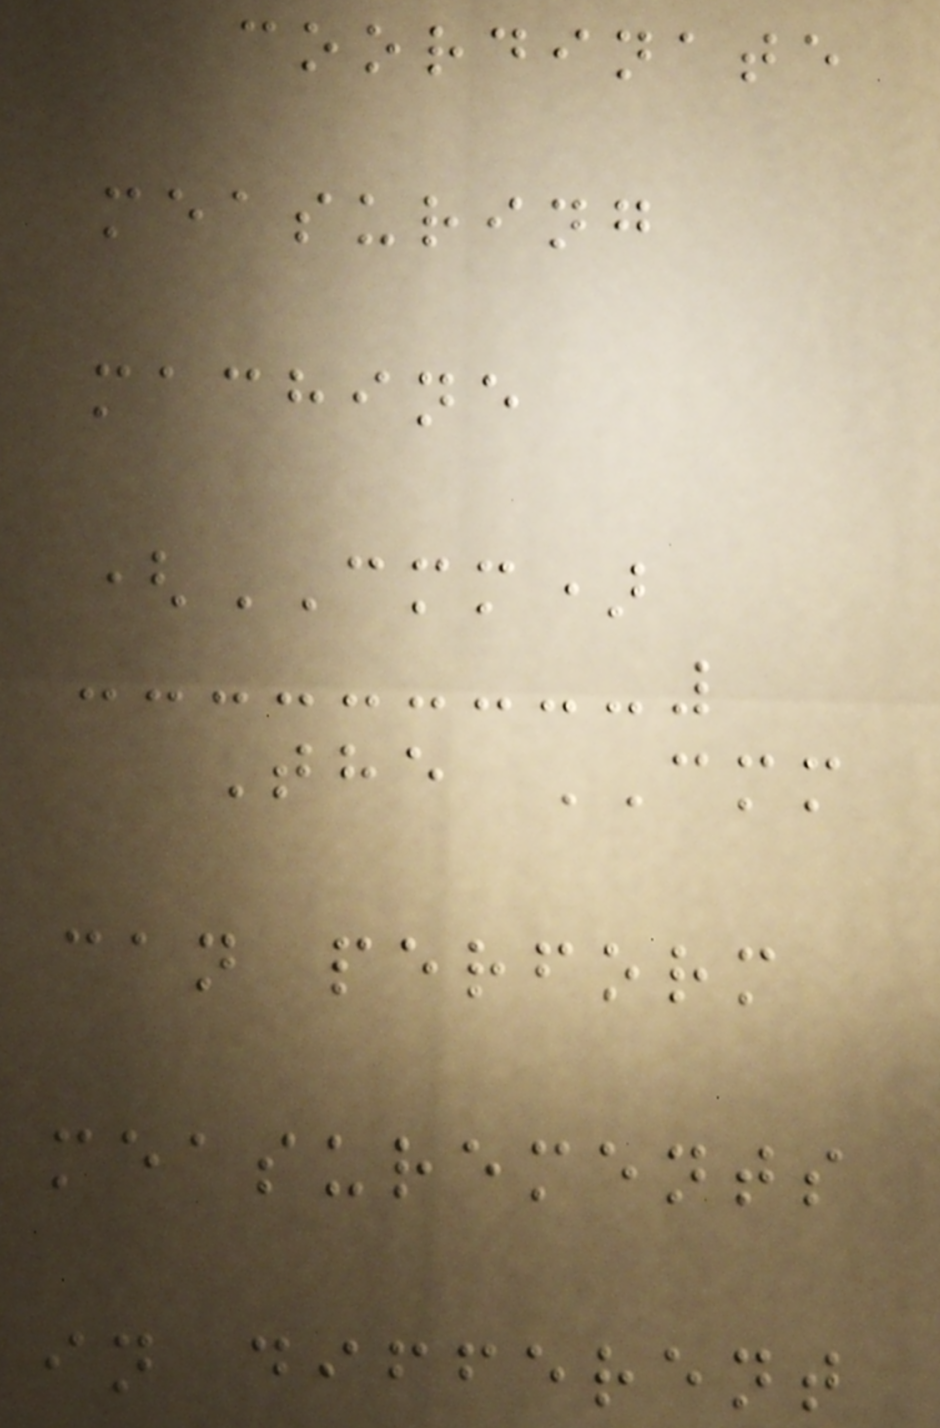coordinate
measuring
machine
(CMM)
The CMM
can perform
measurements
in different
